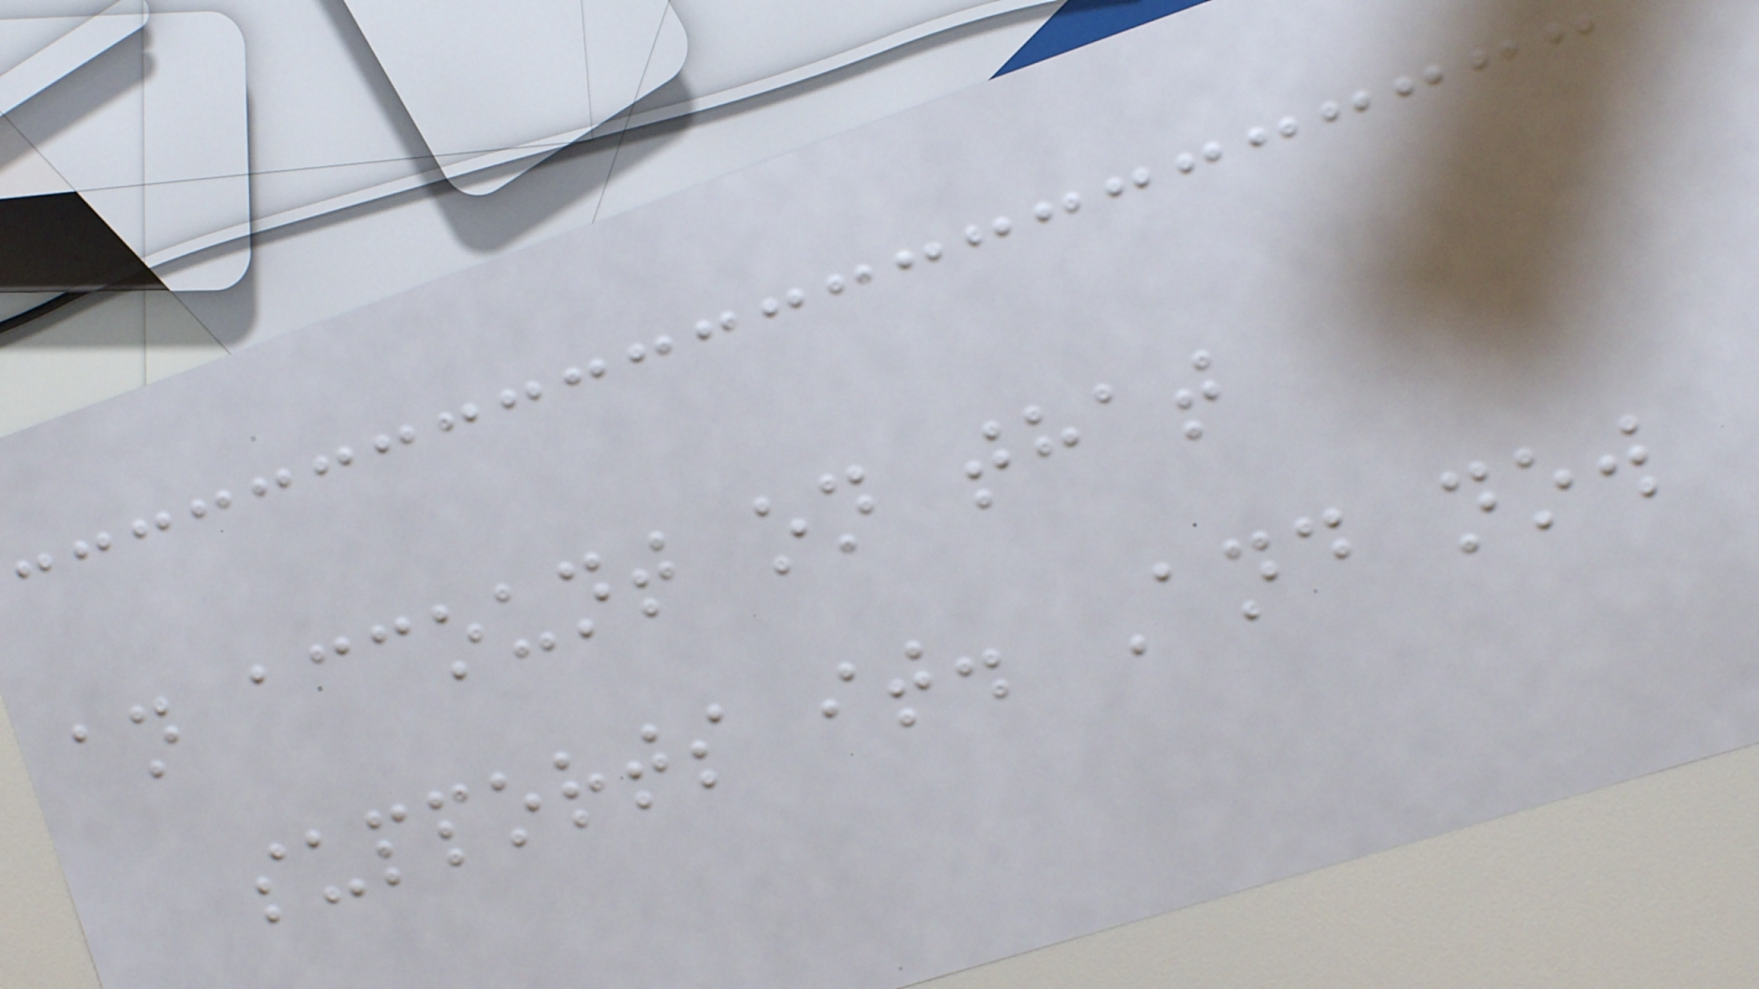an account on that
supports it. And now
